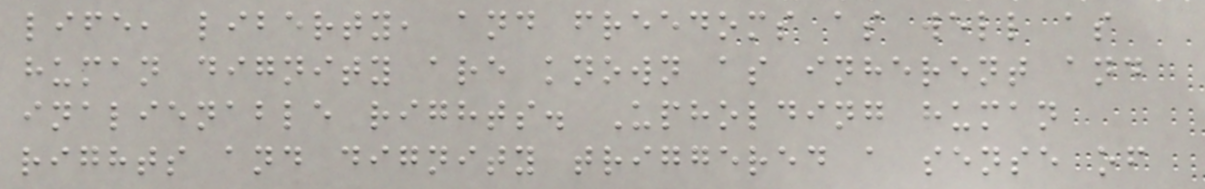life, liberty, and freedoms as well as
human dignity are known as inherent and
inalienable rights. Upholding human
rights and dignity triggered a sense of
